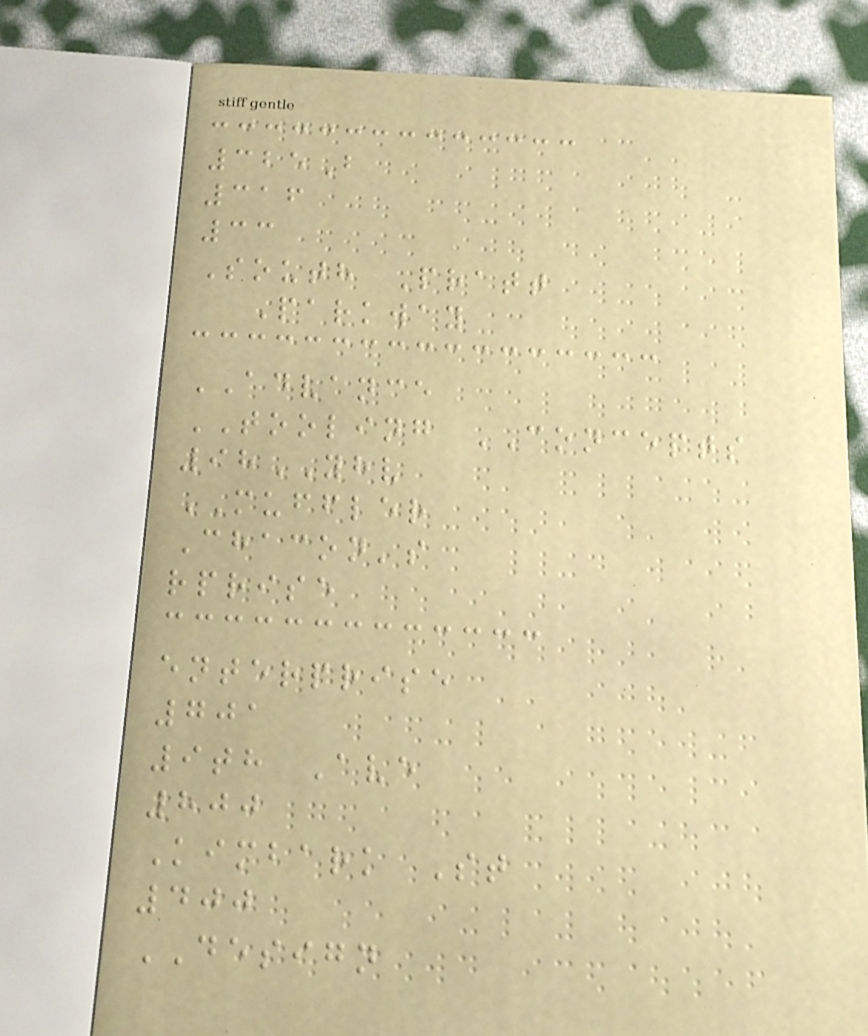325B
316
33
South Pratt
Parkway
ADVANCE
TOOLING CONCEPTS
98YHV
MUFFLER
Chacon's
rprise
enterprise
701
9th Ave
800
Kimbark St
400
DESIGN
